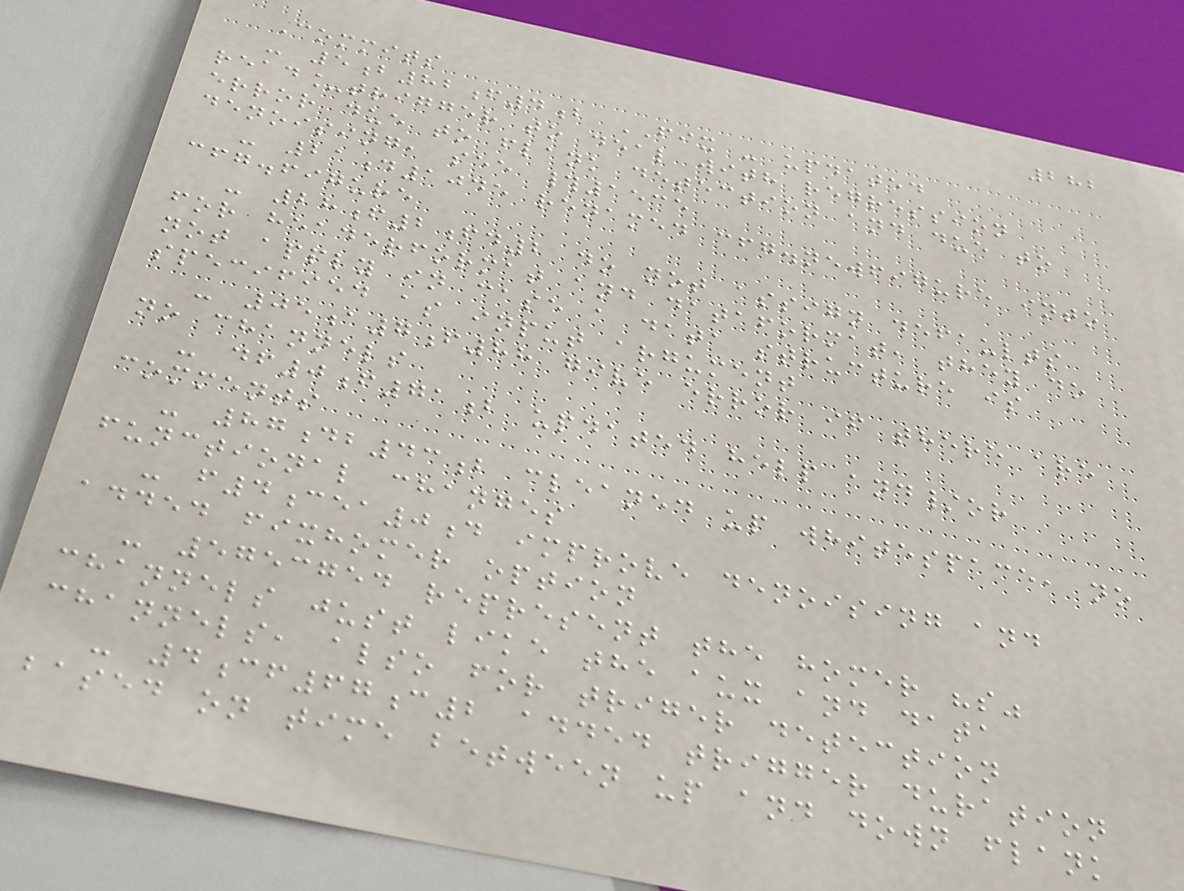282
Commits
- 5b82f4b FIX - updated
read_trigger to deal with regression
error due to flank detection and due to
denoising, see #1535
- 21d1045 renamed cfg.newfigure into
cfg.figure
- 28f2fd2 do not assign defaults
for headerformat and dataformat, they do
not apply in case a data structure is
specified as input argument
- 05a7f88 give error if there are
no channels
- df0f71b updated help and/or
comments
- 87db43b cleaned up whitespace, no
functional changes
- f4cea0d improve denoising and
added fixhomer option
- 5753754 represent the homer "s"
channels just like the aux and data
channels, also for triger detection
- 4cf67c2 added trigger duration
based on time between up and down flank
